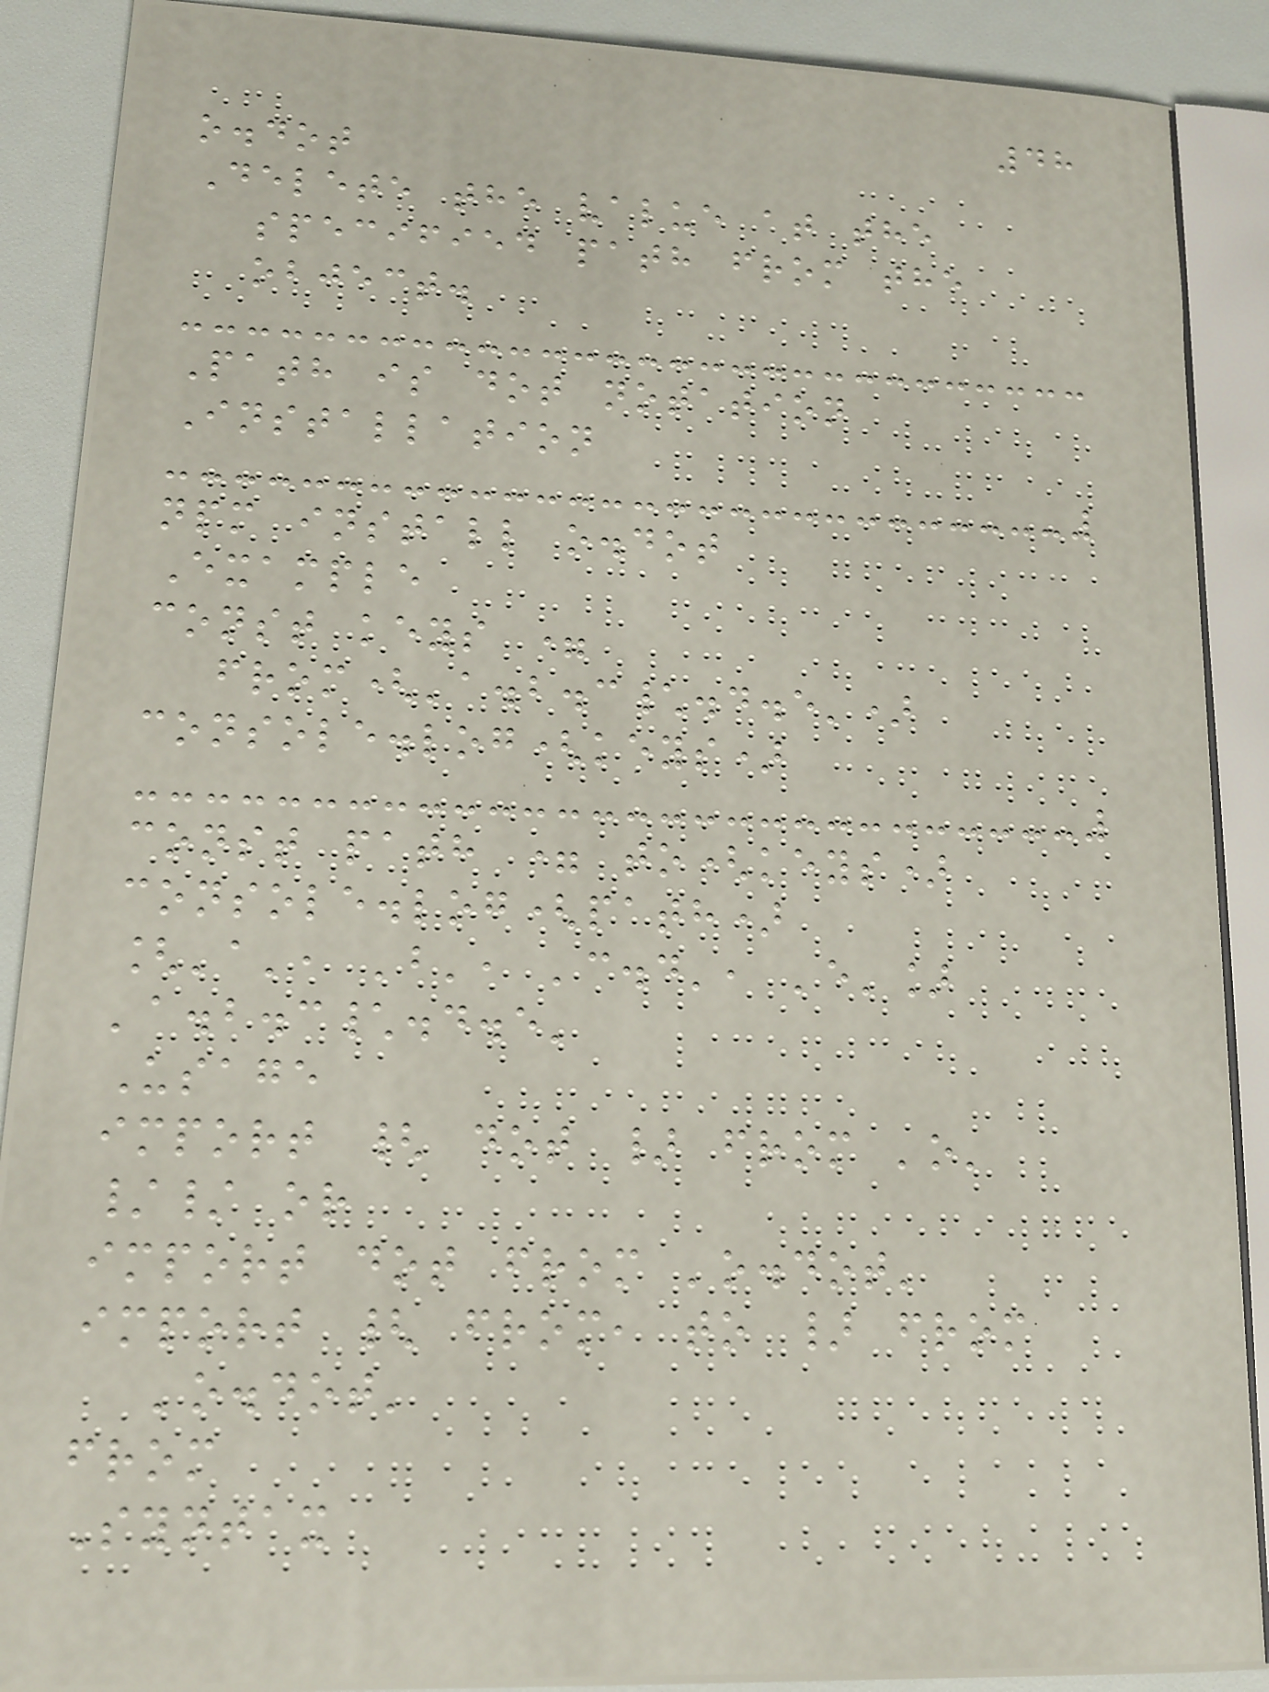48
o.dot
Delete the value at the
specified path from the
object.
Path is dot notation
Installation
npm install o.dot
Example
const keys =
from('a.b.c\.d.e')
console.log(keys)
const path = to(keys)
console.log(path)
['a', 'b', 'c.d', 'e']
'a.b.c\.d.e'
Usage
import { dot } from 'o'
// or
import dot from 'o.dot'
import { from, to } from
'o.dot'
from
Syntax
